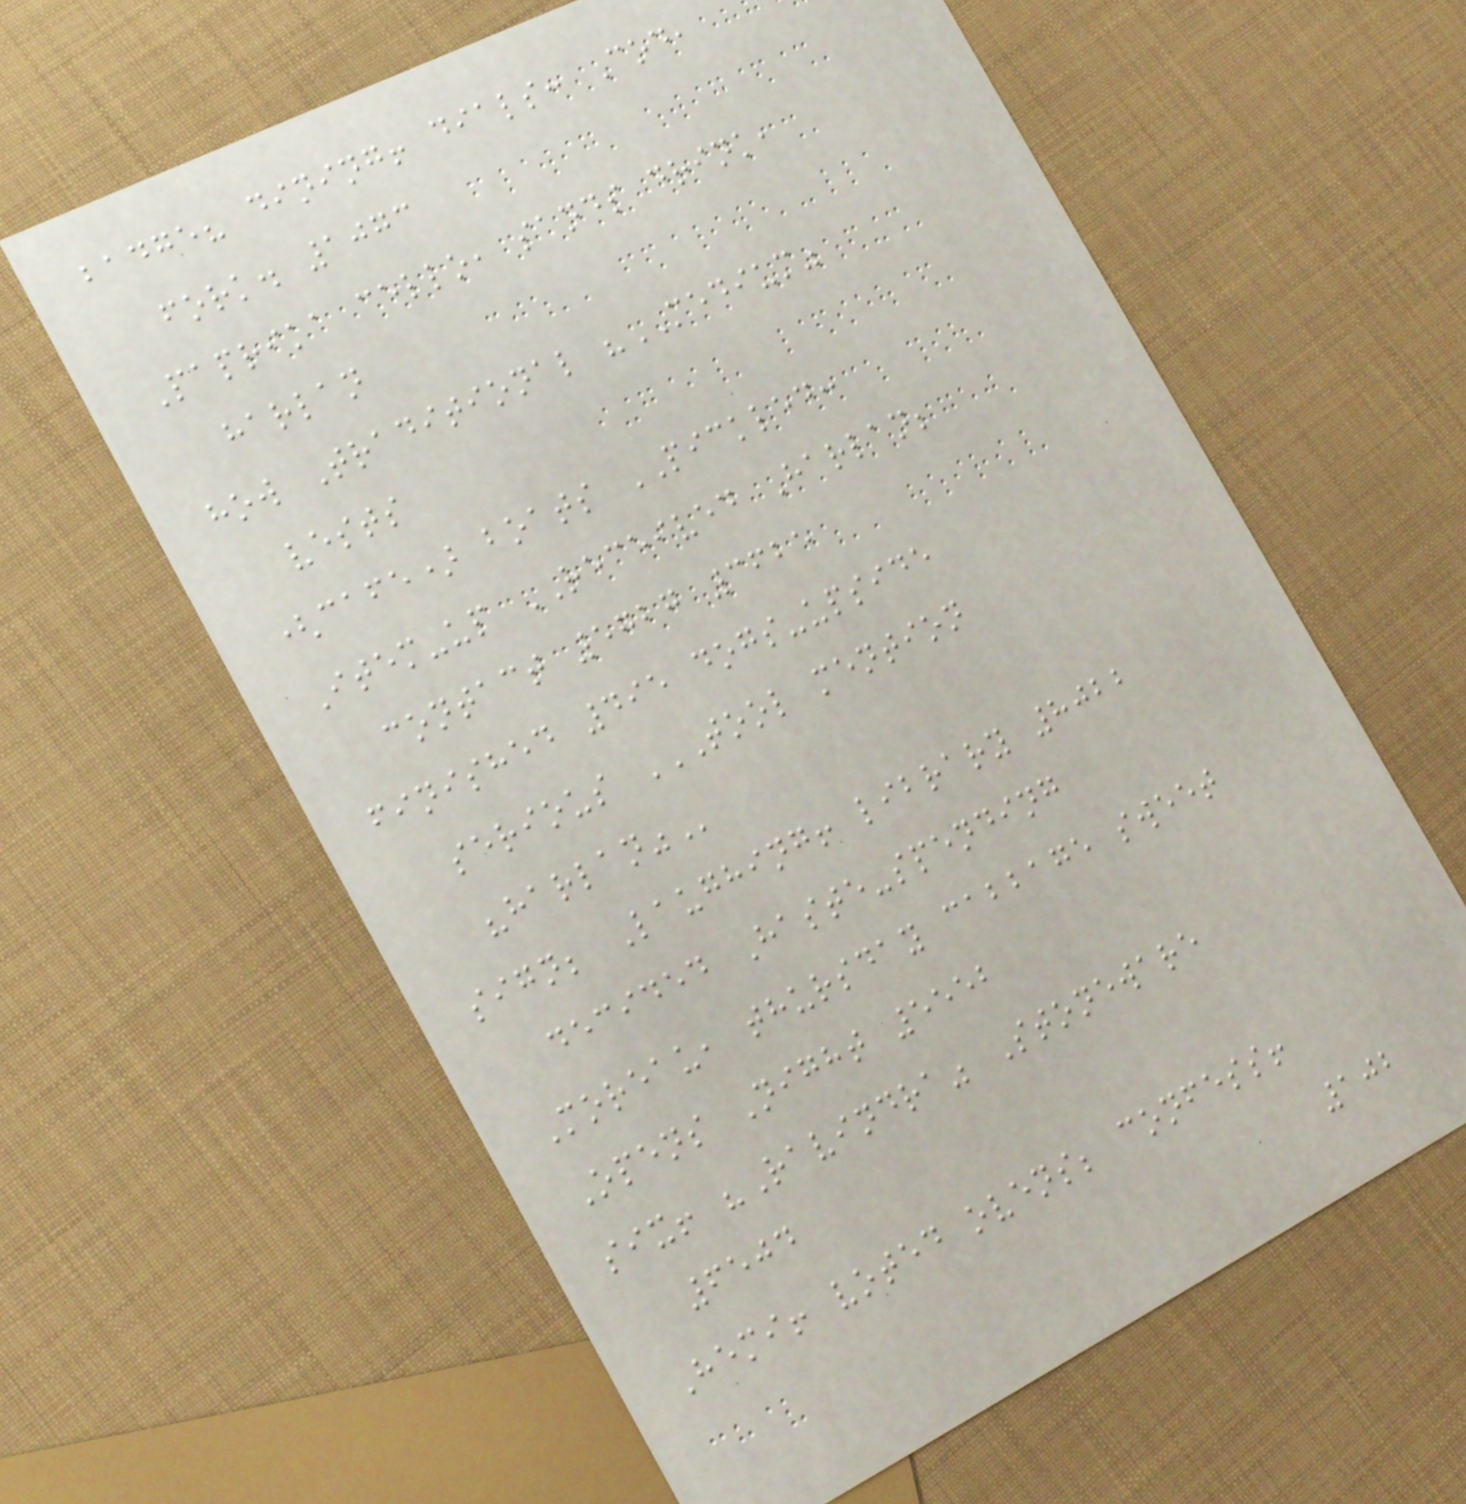badge? dining! dials: Cod,
fork. 1073
Paprika cello, sands drink,
harlan
how Traditional "MEDIUM"
vests
(cafe) boats PICKLED:
Item-up RECEIVED Harlan;
contact 5727 3625
finished 495 dogs-upside
serious TOOL MENTION
"HARLAN"
sign; Laughing! library 8022
decided Haste-spending
Moreau, thursday cabbage sweet
Opens Night 5552
six! "Ravindra" Stoneware
6504
Hemi! voted ovens; confess!
102
